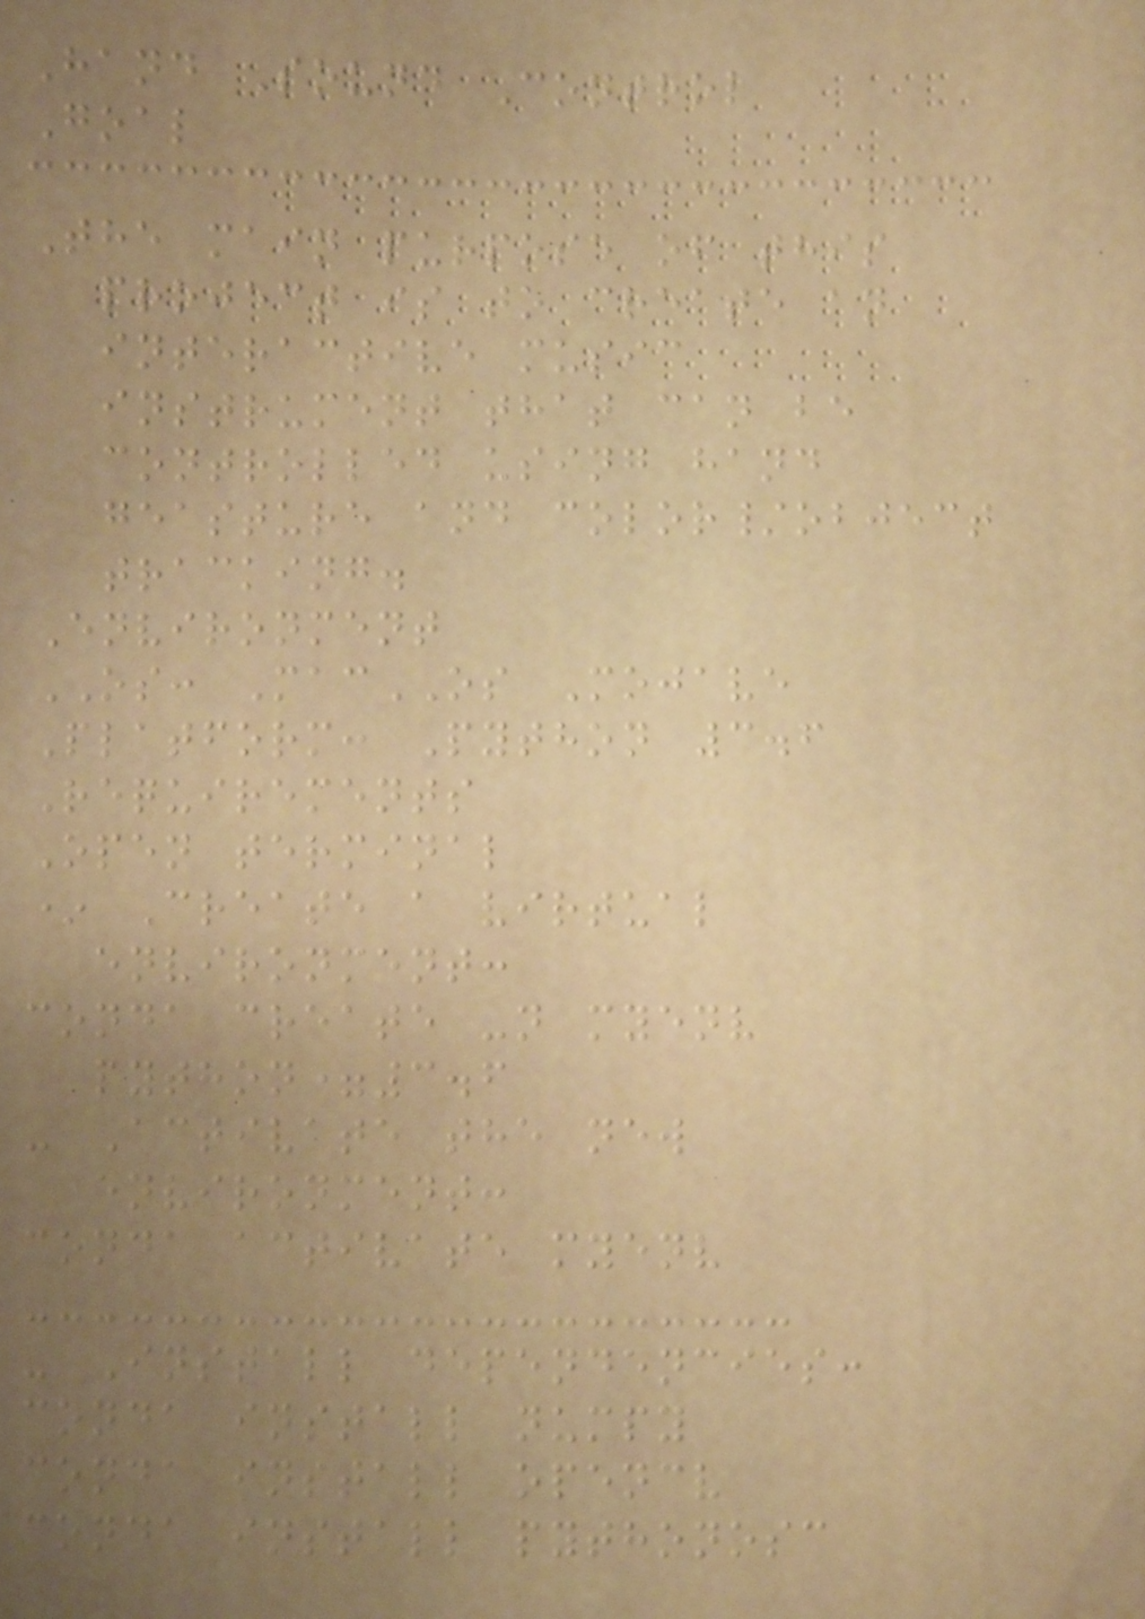Hand Sound Control
Goal
The main purpose of this
project is to create an
interactive music
instrument that can be
controlled using hand
geasture and color/object
tracking.
Environment
OS: MacOS Mojave
Platform: Python 3.6
Requirements
Open terminal
* Create a virtual
environment:
conda create -n myenv
python=3.6
- Activate the new
environment:
conda activate myenv
- Install dependencies:
conda install numpy
conda install opencv
conda install pythonosc
